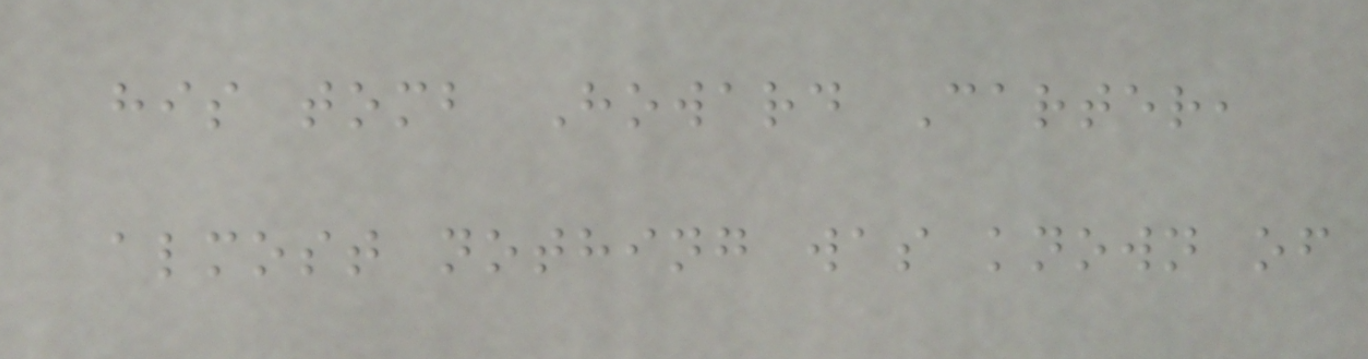his tomb Howard Carter,
almost nothing was known of
